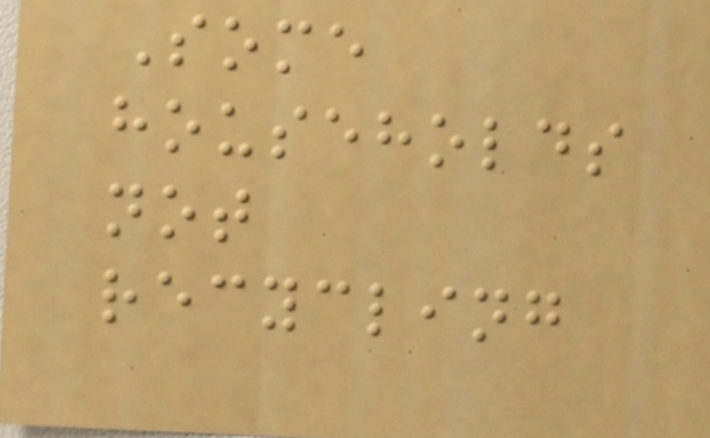Some
households
not
recycling
